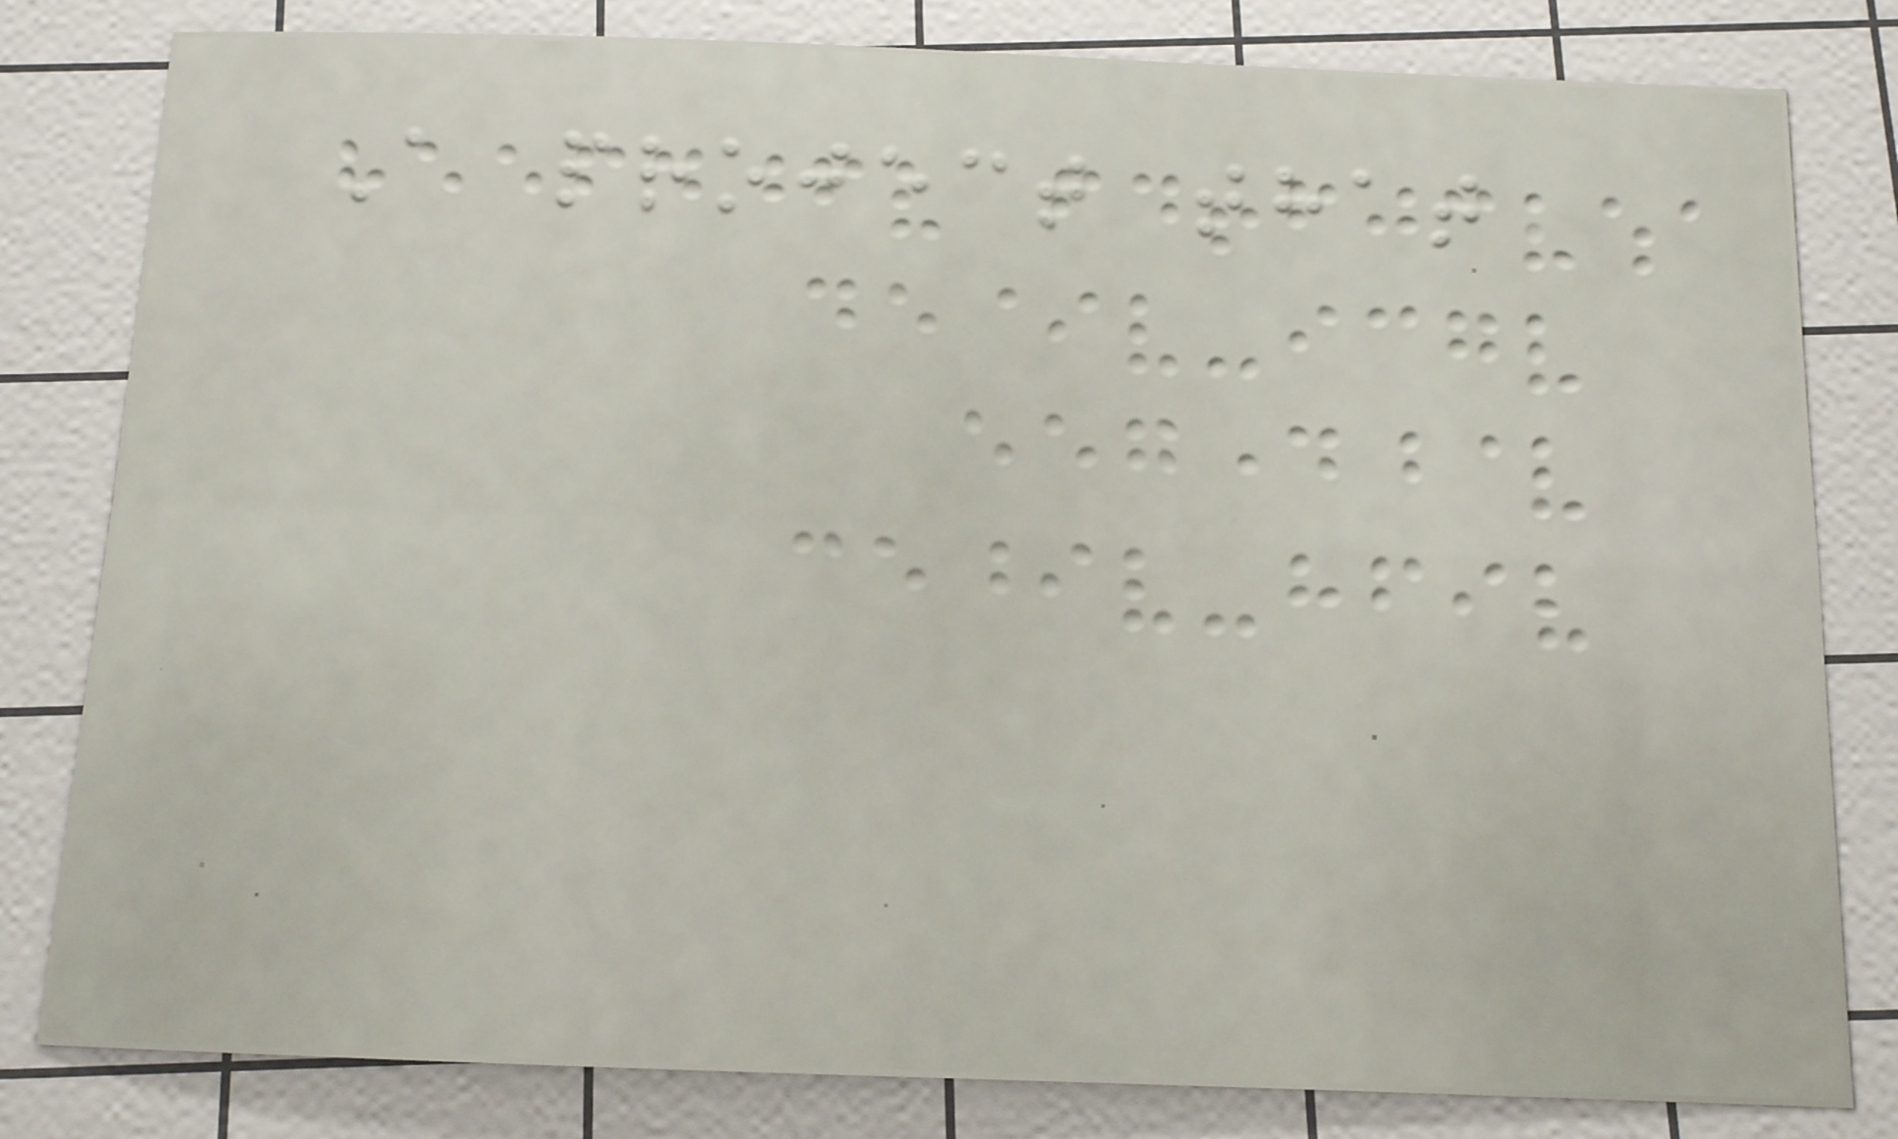A project that
